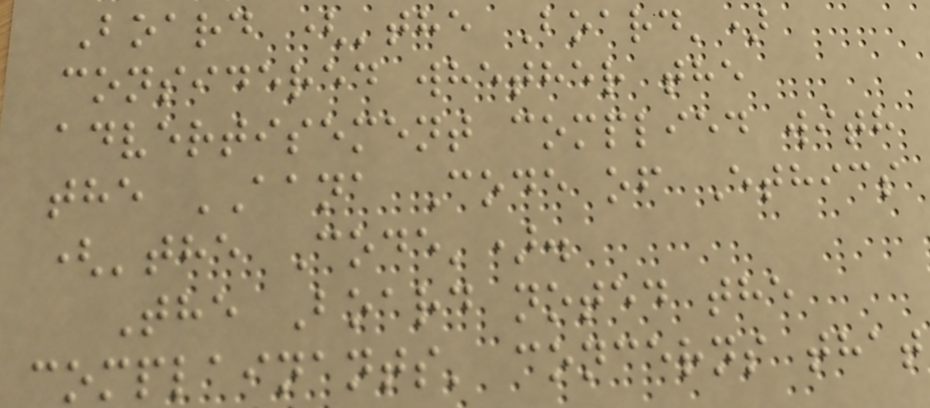Board ('the Board')
considered whether the
advertisement complied with
the AANA Code of Ethics
('the Code').
The Board noted the
complainants' concerns that
